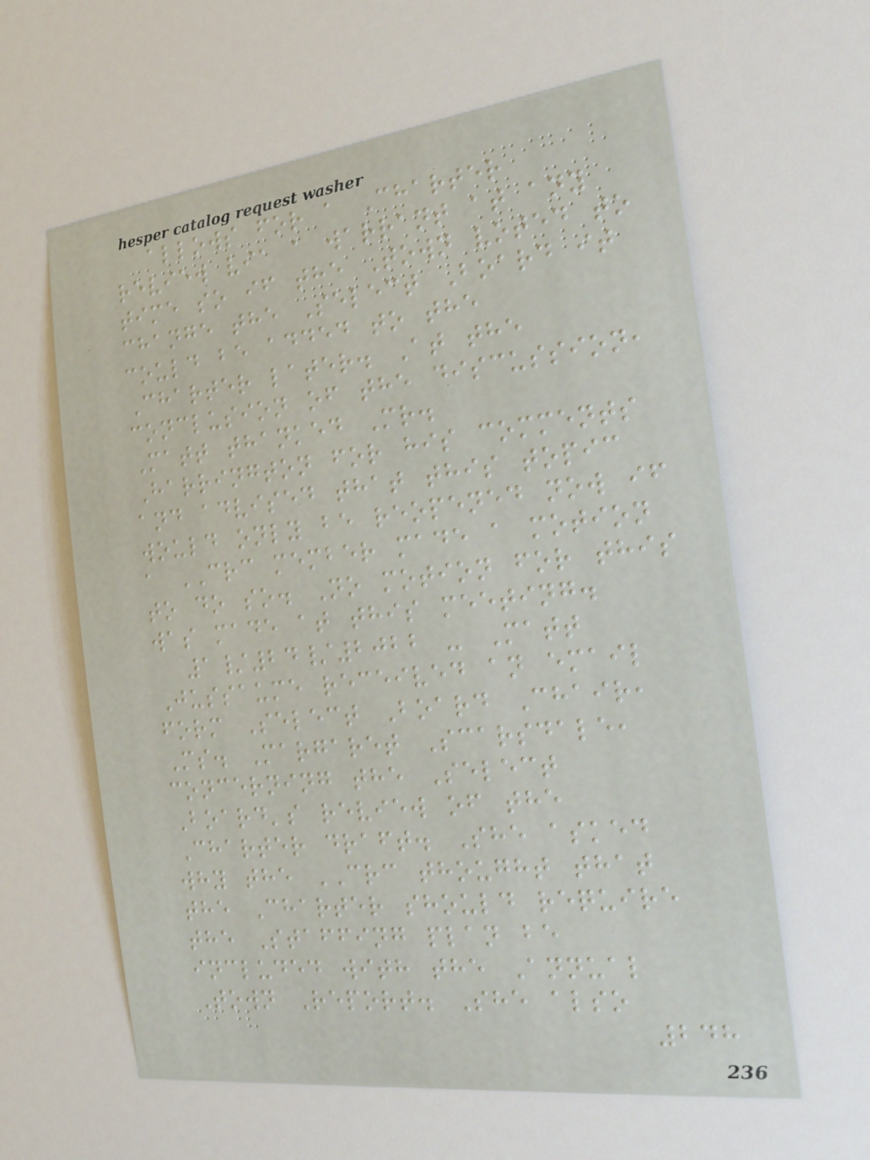allows for a Charter
review via a warrant at any
time so if the Town voted to
change the Select Board it
could be added to the
Charter later. At the
conclusion of the discussion,
Matt thanked Mr.
Harrington for his comments
and advised that this topic
would only be reopened now if
a CRC member made a motion
to do so. No motion for this
was made at this meeting.
1/24/2022 - Matt
Jussaume received an email
form Select Board Chair,
Ms. Margaret Scarsdale,
concerning the Select
Board's review of the
Charter draft. She asked
why the CRC thought that
the Charter should require
the Staffing plan be
included with the Annual
Town Report. She also
248
